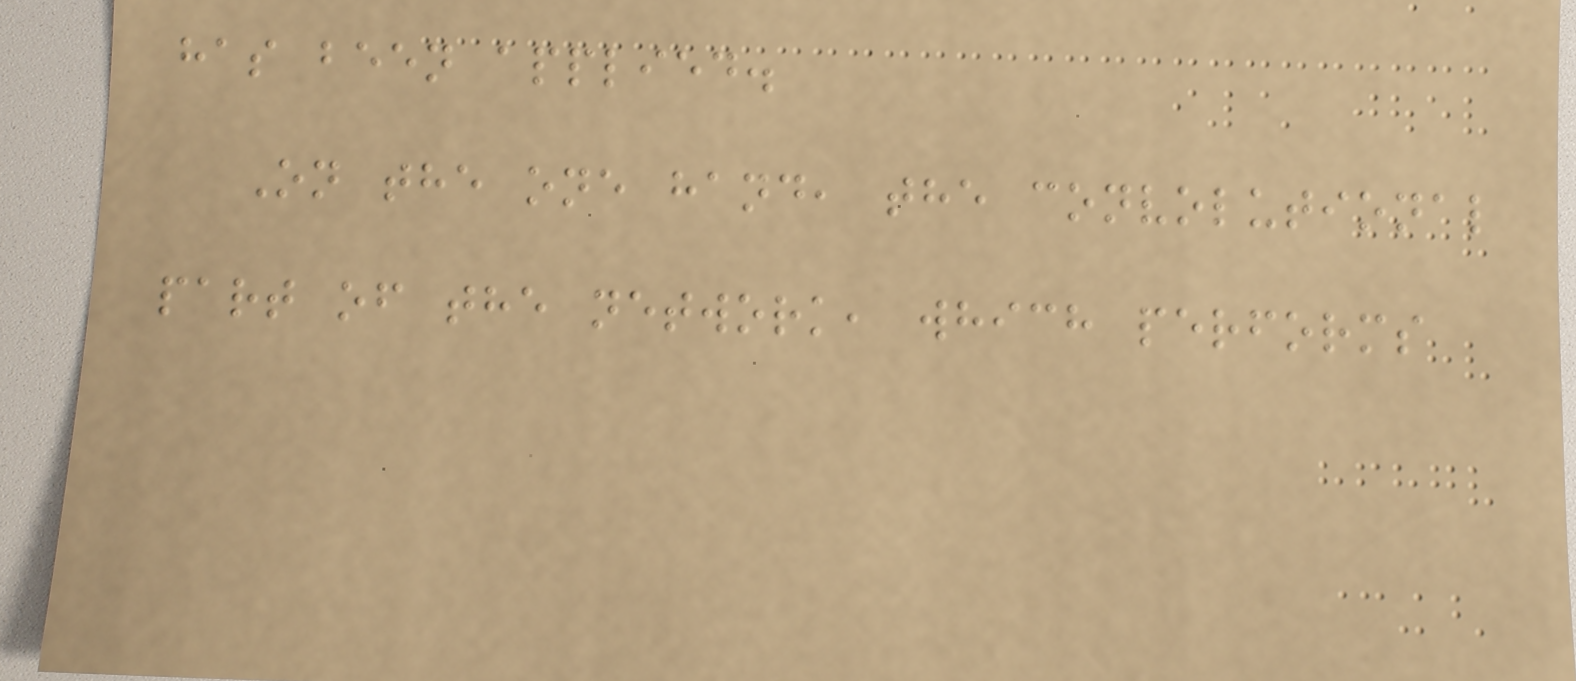has been applied.
On the one hand, the convolutional
part of the network, which performs
